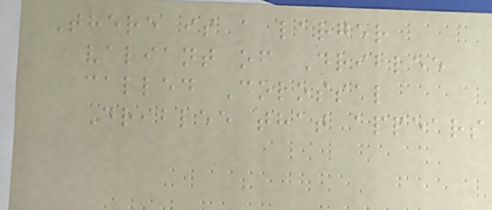There is a larger
variant of Driblee
called Colossal
Driblee that appears
